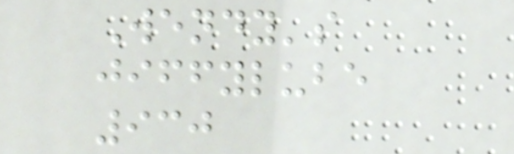Wendy's
jiffylube
930
